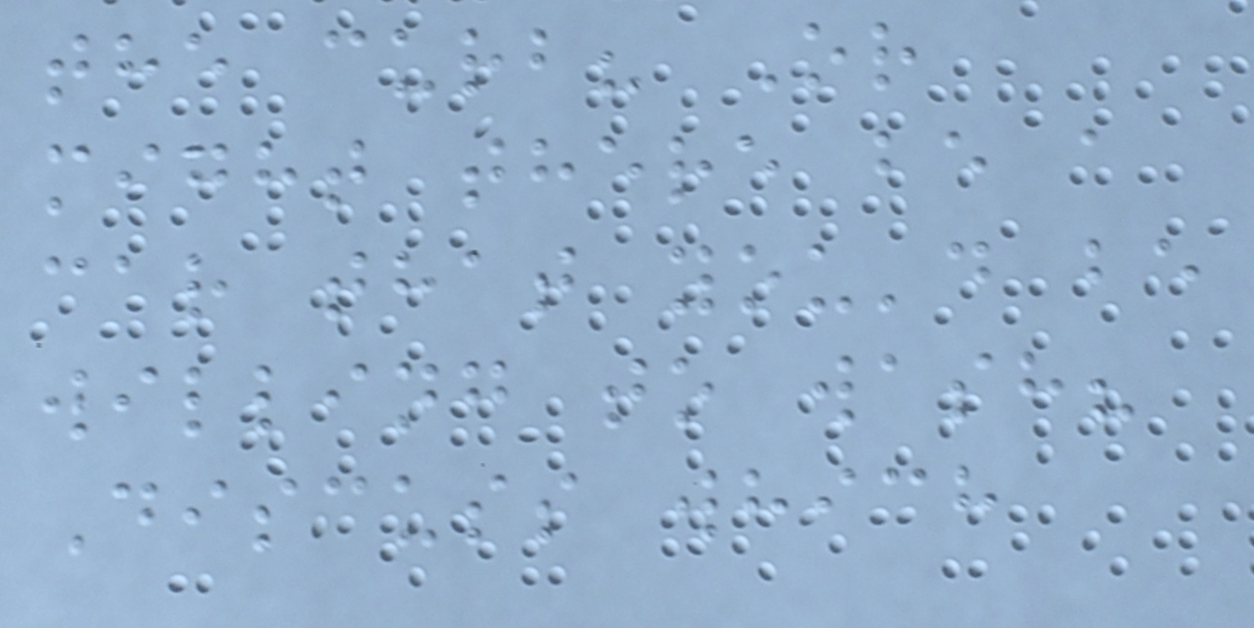the curb? Or
might there be a
car that you'd be
willing to wash?
Discuss which
